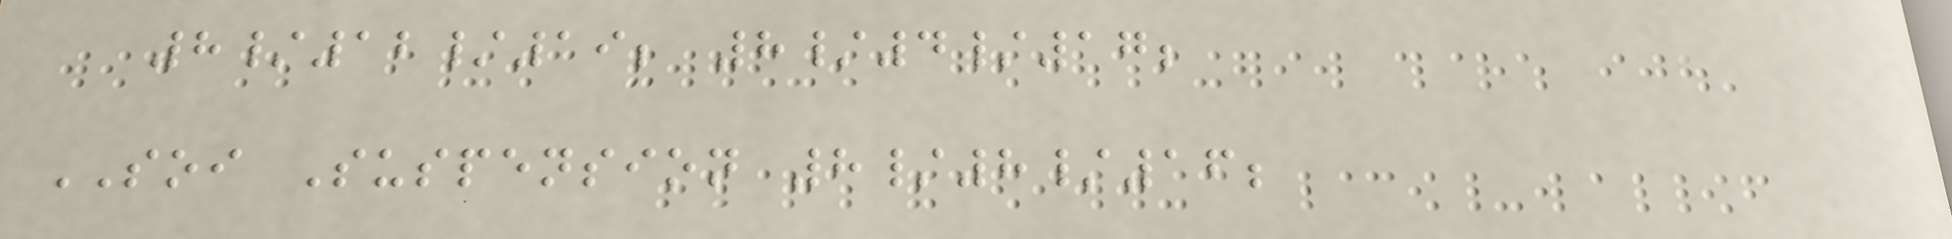8/12/19; 8/4/17;
SOI Suspension 8/8/16;
